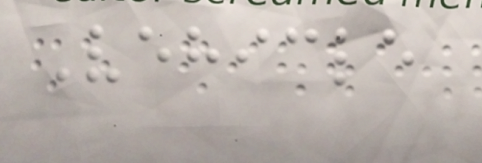Vehicle
